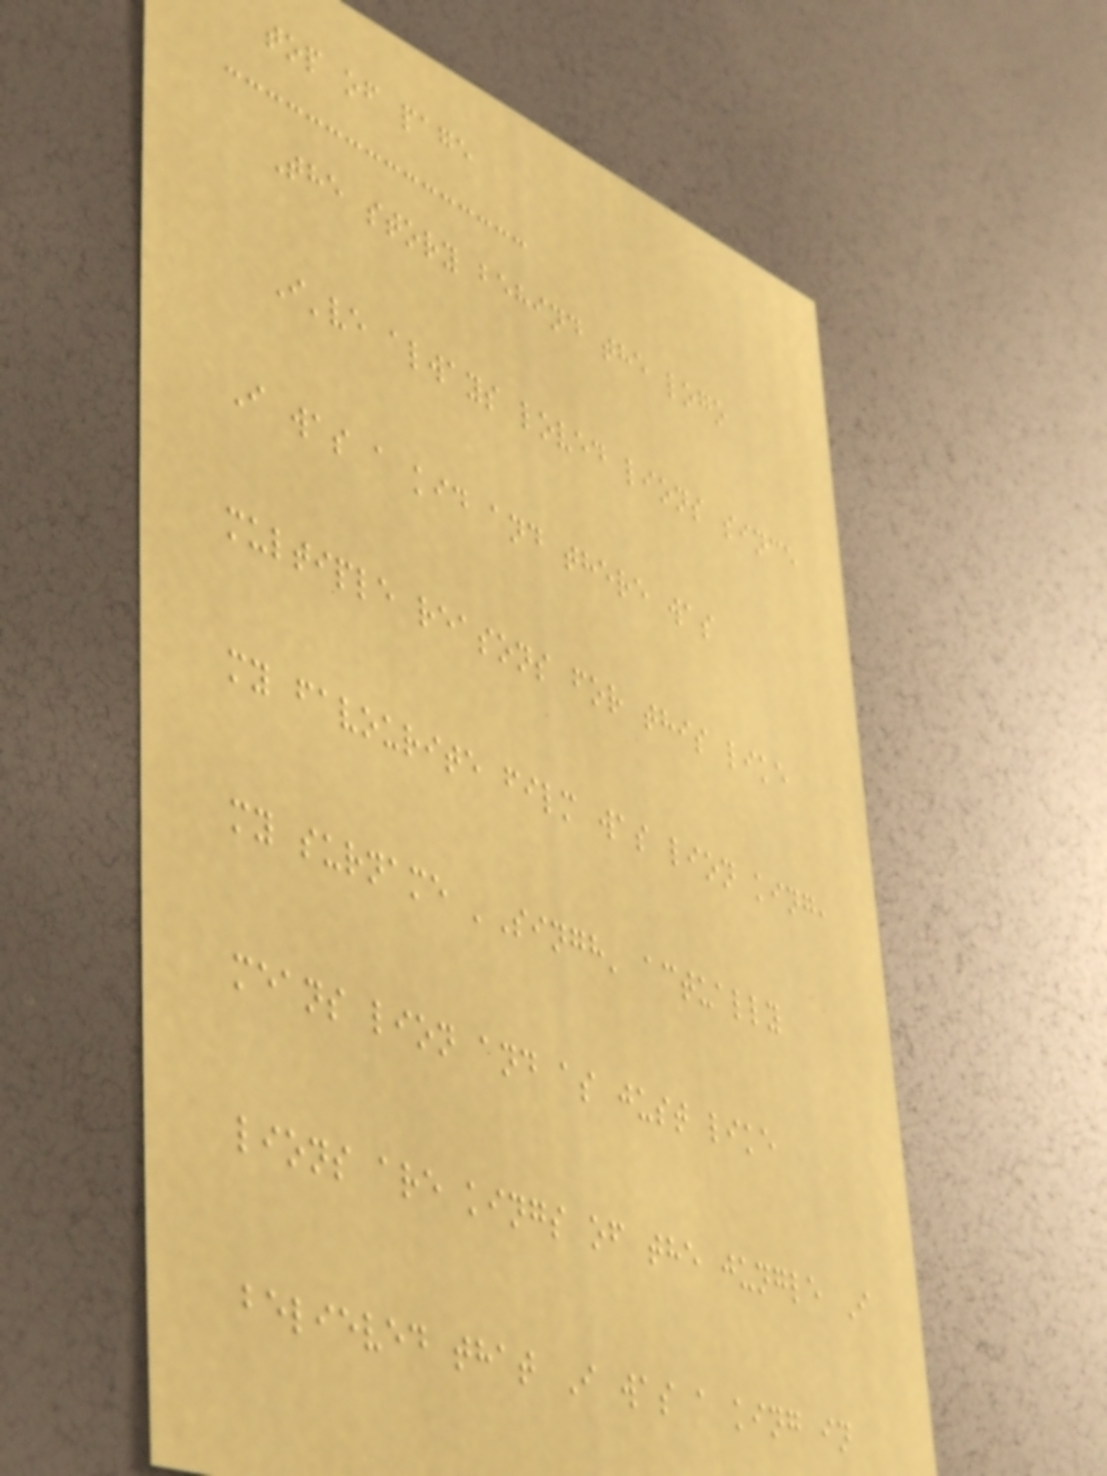top of page
The story behind the logo
I've always loved lions since
I was a kid and there was
multiple reasons for this like
my favourite film was lion king,
my surname 'Singh' actually
means lion and as just like
lions are kings of the jungle I
believed that I was a king in
